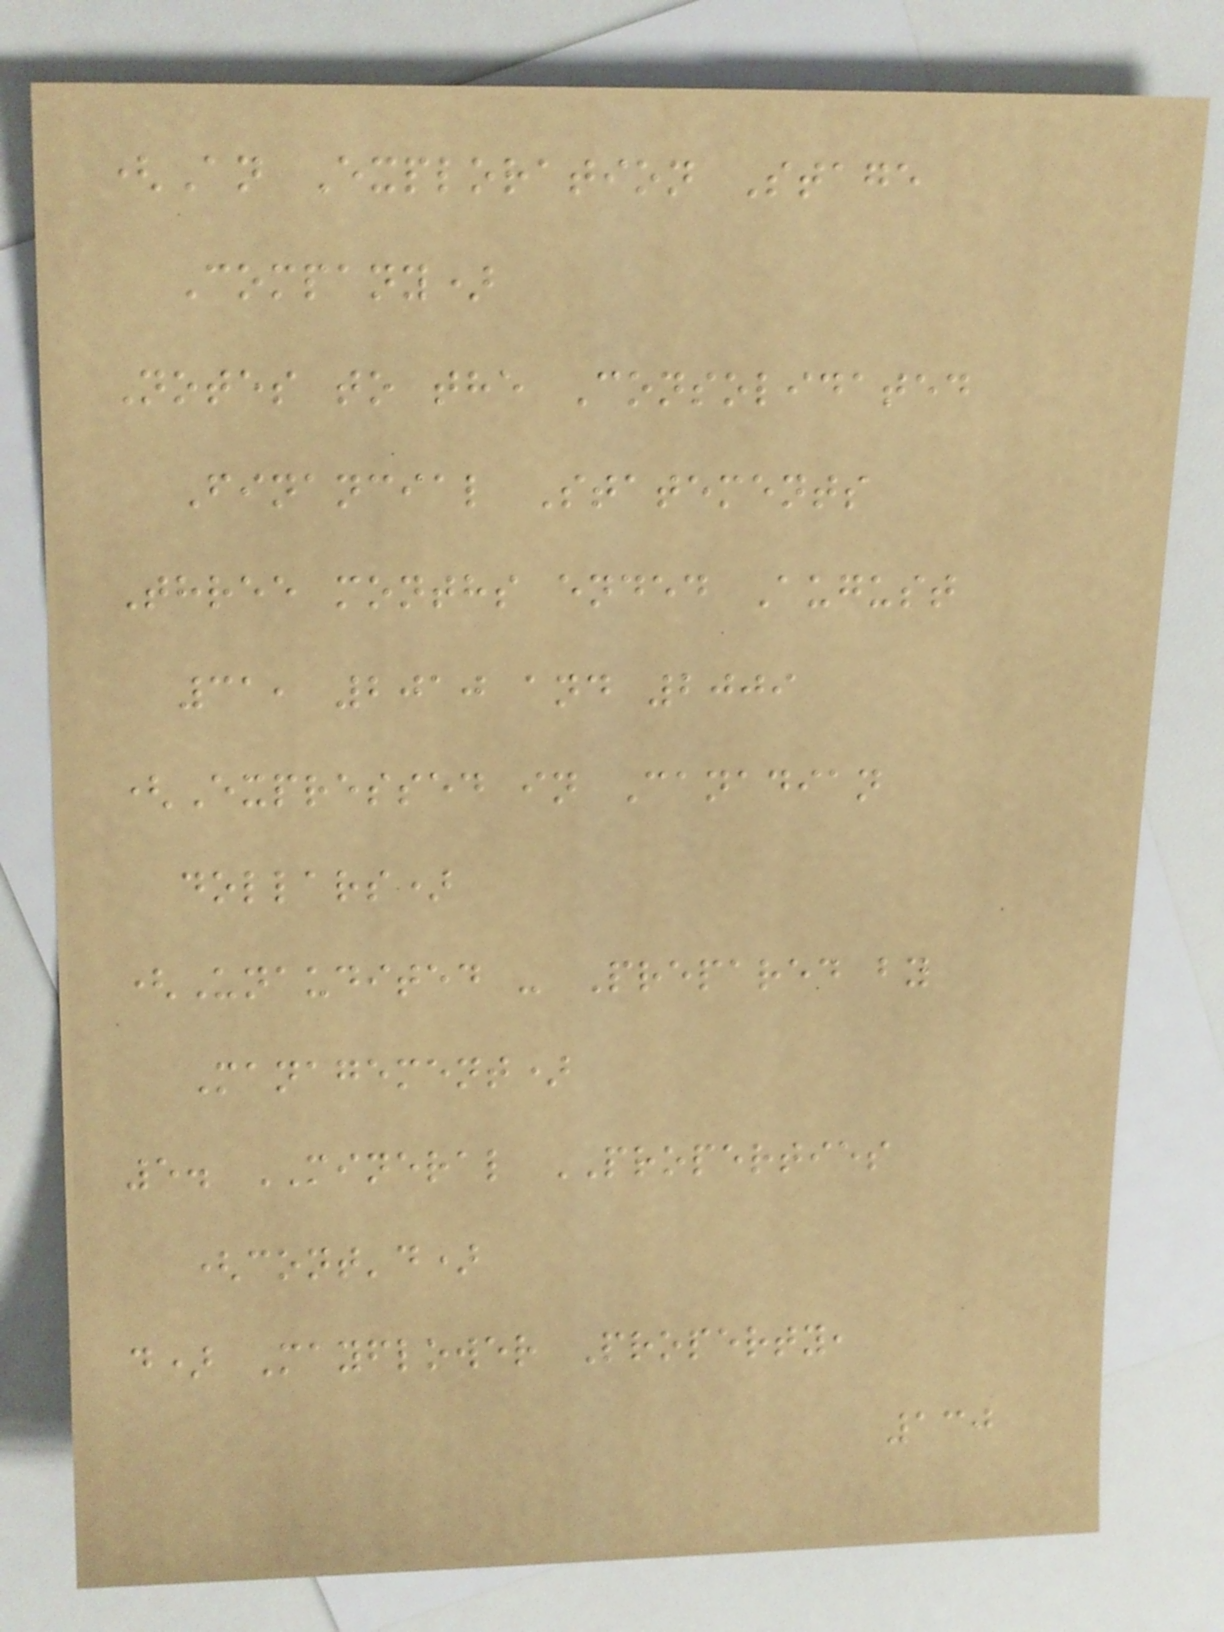(An Exploration Stage
Company)
Notes to the Consolidated
Financial Statements
Three months ended August
31, 2010 and 2009
(Expressed in Canadian
dollars)
(Unaudited - Prepared by
Management)
5. MINERAL PROPERTIES
(cont'd)
d) Mayflower Property,
130
